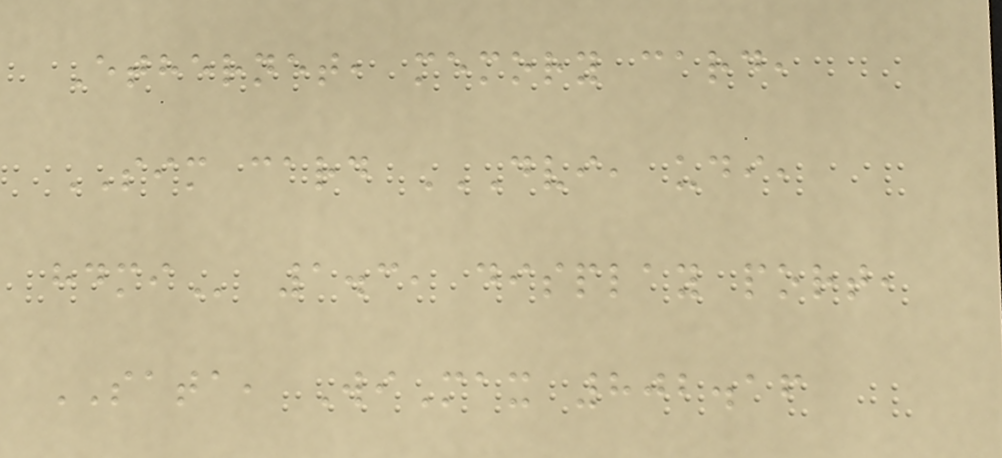Ethernet, memory card,
SIM card DVI, UDI,
HDMI 1.3, display port,
SATA, WiMax 802.16
